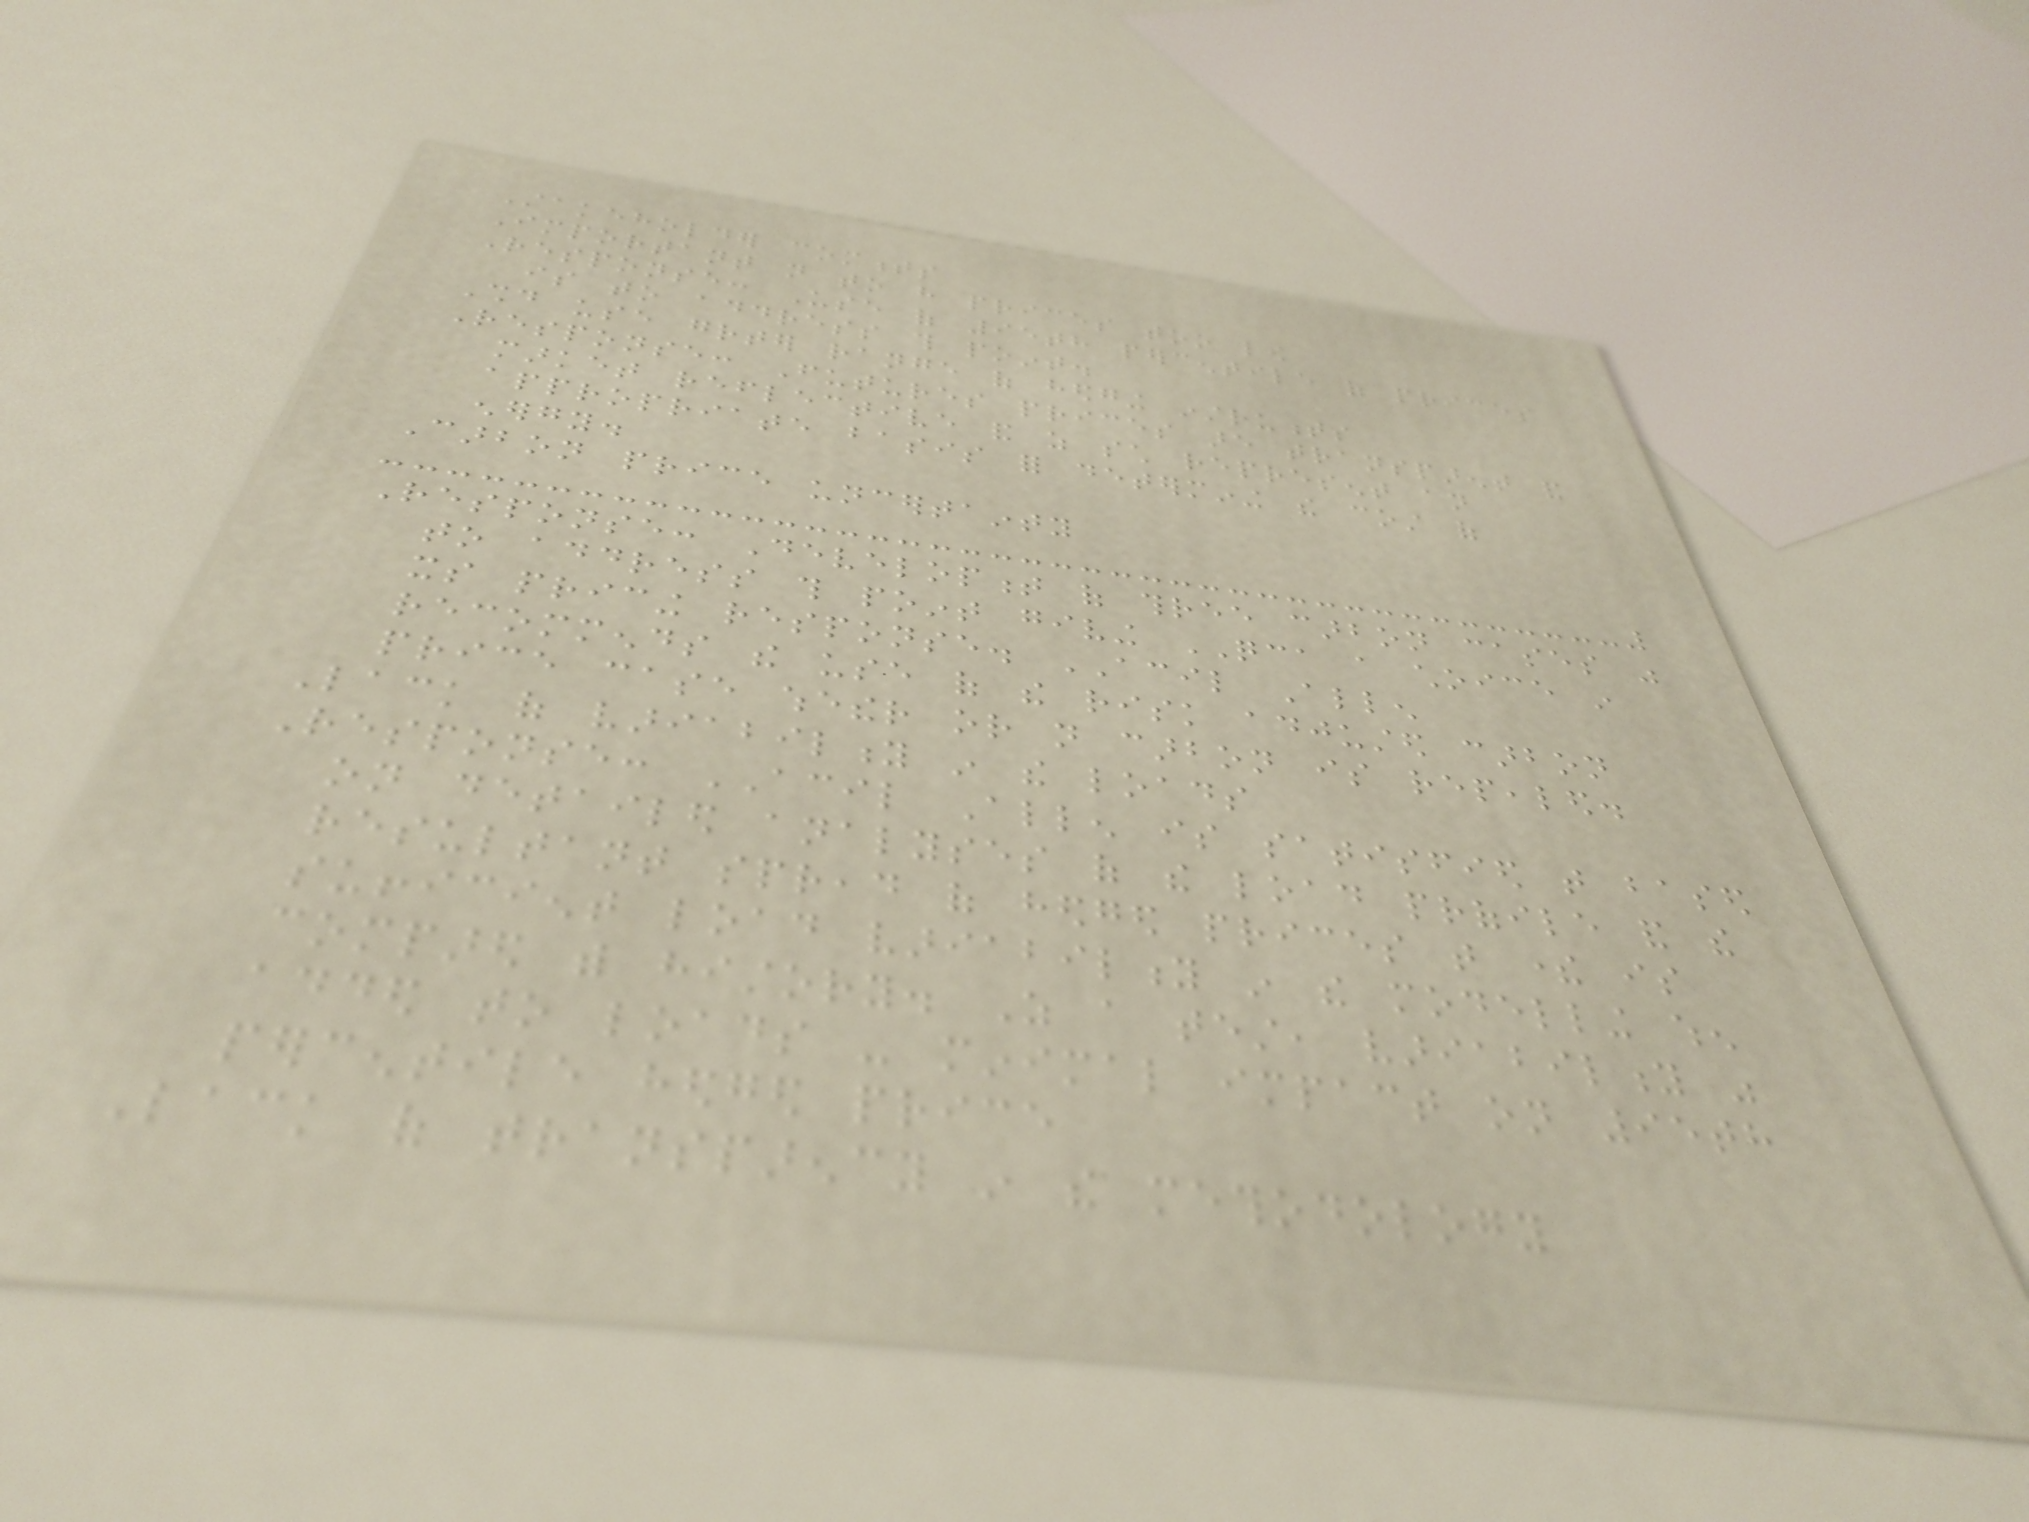Stakeholder comments
Important not to have prices too low
Response: Use of 95th percentile of prices
is to address this point.
Should use greater range of hedging instruments
Response: Futures prices are transparent and
market reflective and as such represent an
appropriate basis for determining the cost of
energy.
Carbon price uncertainty
Response: Development of three carbon cases was
to address this point giving QCA a choice in
its pricing response. ACIL Allen
recommends the use of the risk adjusted carbon
price case whether or not carbon is repealed.
Lack of variability in the loads
Response: ACIL Allen is satisfied that based
on detailed analyses of the load profile and the
resultant spread of hedged prices that there is
sufficient load variability in the modelling when
compared with history. As a test, variability was
added to loads - minimal impact on 95th
percentile hedged price
Lack of transparency in the methodology
